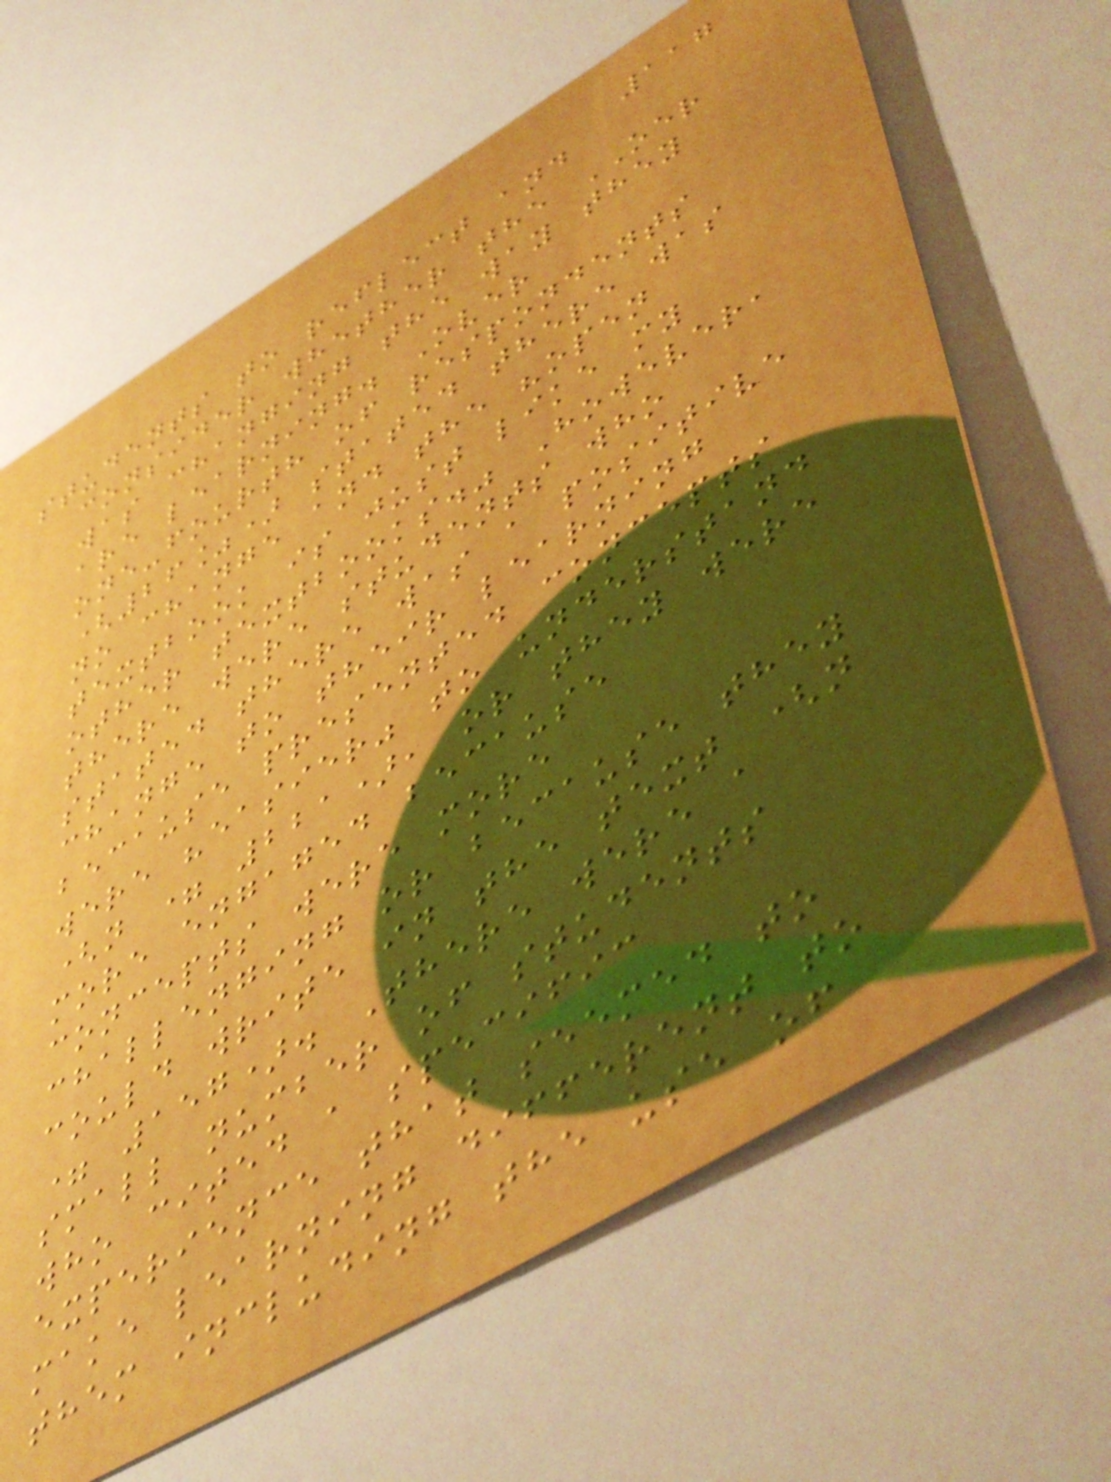117
students to reflect and
consider whether the OER
was changing the way they
are learning. Over
one-fourth of respondents
(26%) stated there was
no change and the "open
textbook is just like my
other textbooks." However,
there were students who
stated there was a positive
change to their learning
because presented concepts
were "easier" to understand
(n = 221), or they were
more engaged because
concepts were more
challenging or because they
could write in the text (n
= 157). There were a
small number of students
who cited a specific
experience that seemed to
make learning different to
them including the use of
